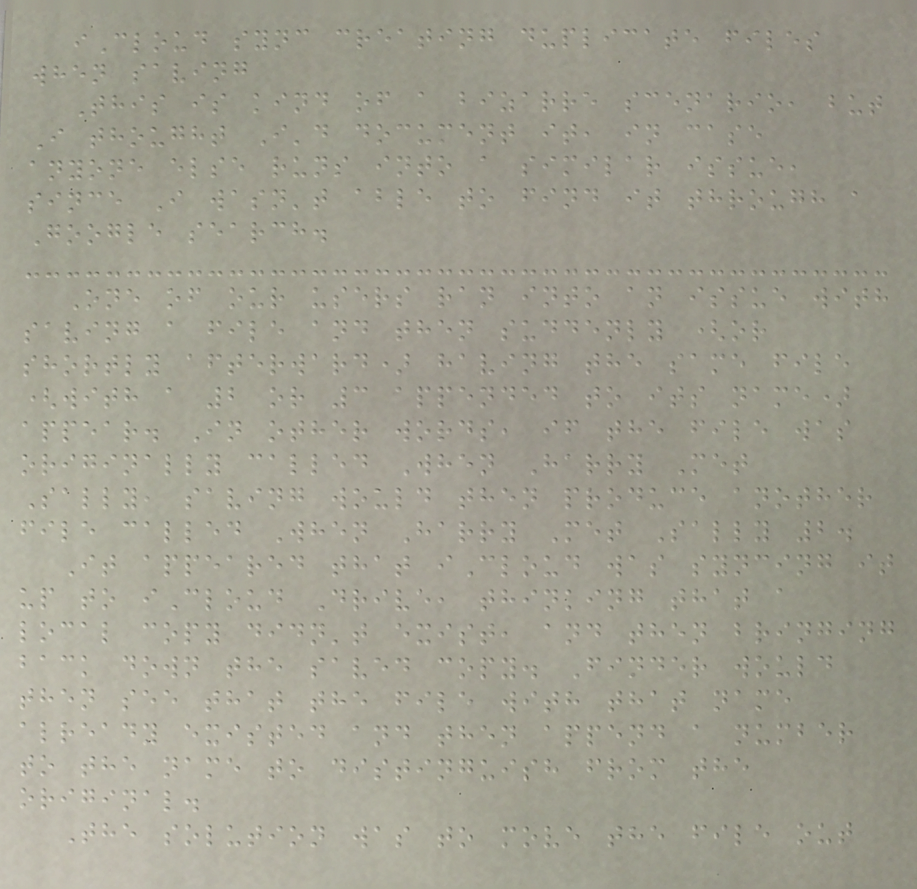iCloud sync creating duplicate files
when saving
This is kind of a bizarre scenario, but
I thought I'd document it, in case
anyone else runs into a similar issue,
since I wasn't able to find it through a
Google search.
One of our users ran into an issue with
saving a file and then suddenly (or
shortly afterward) having the same file
(with a 2 or 3 appended to its name)
appear. In other words, if the file was
originally called When Harry Met
Sally, saving would then produce another
file called When Harry Met Sally 2.
It appeared that iCloud was syncing it
up to iCloud Drive, thinking that a
local copy didn't exist, and then bringing
back down the saved copy. Finder would
then see that the file with that name
already existed and then append a number
to the name to distinguish from the
original.
The solution was to move the file out
